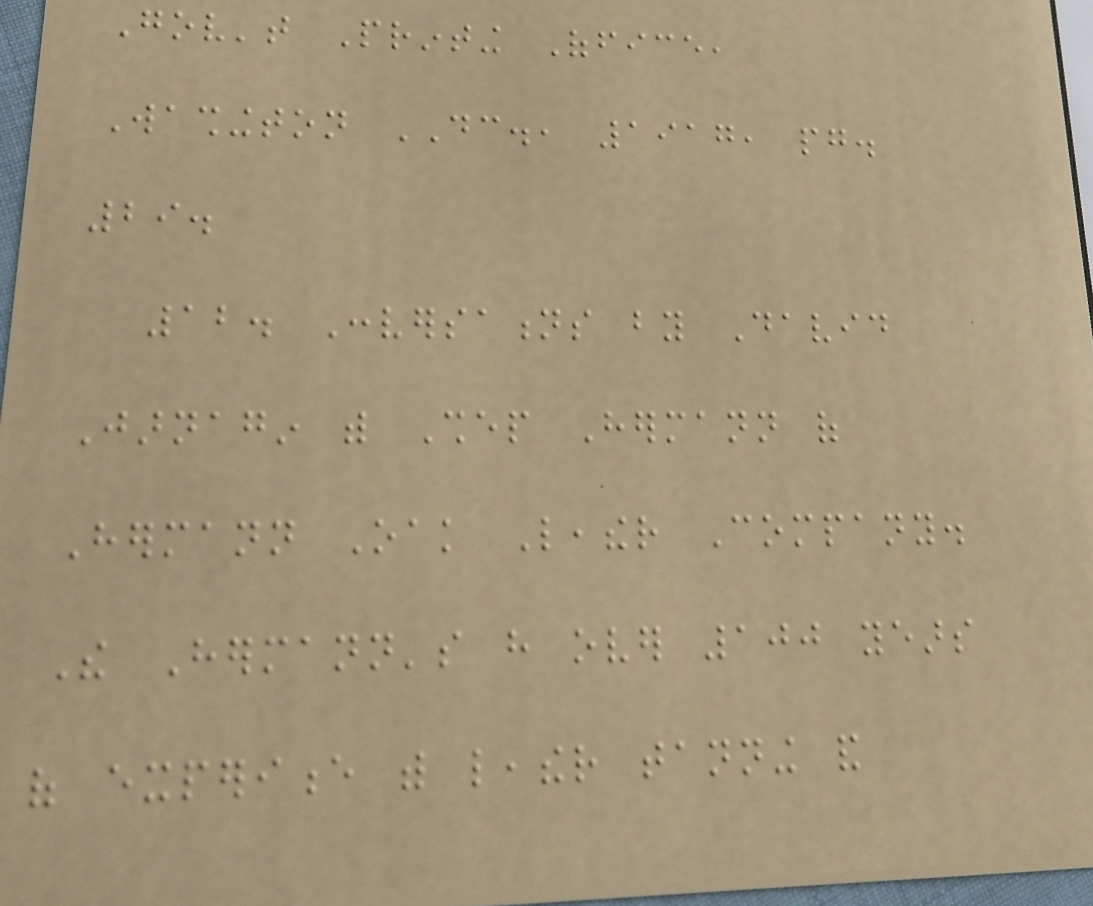Gov't Printing Office,
Washington DC., 1917, pg.
29.
12. Conversations by David
Jarnagin with Shep Hermann of
Hermann Oak Leather Company.
The Hermann's have over 100 years
of experience with leather tanning and
